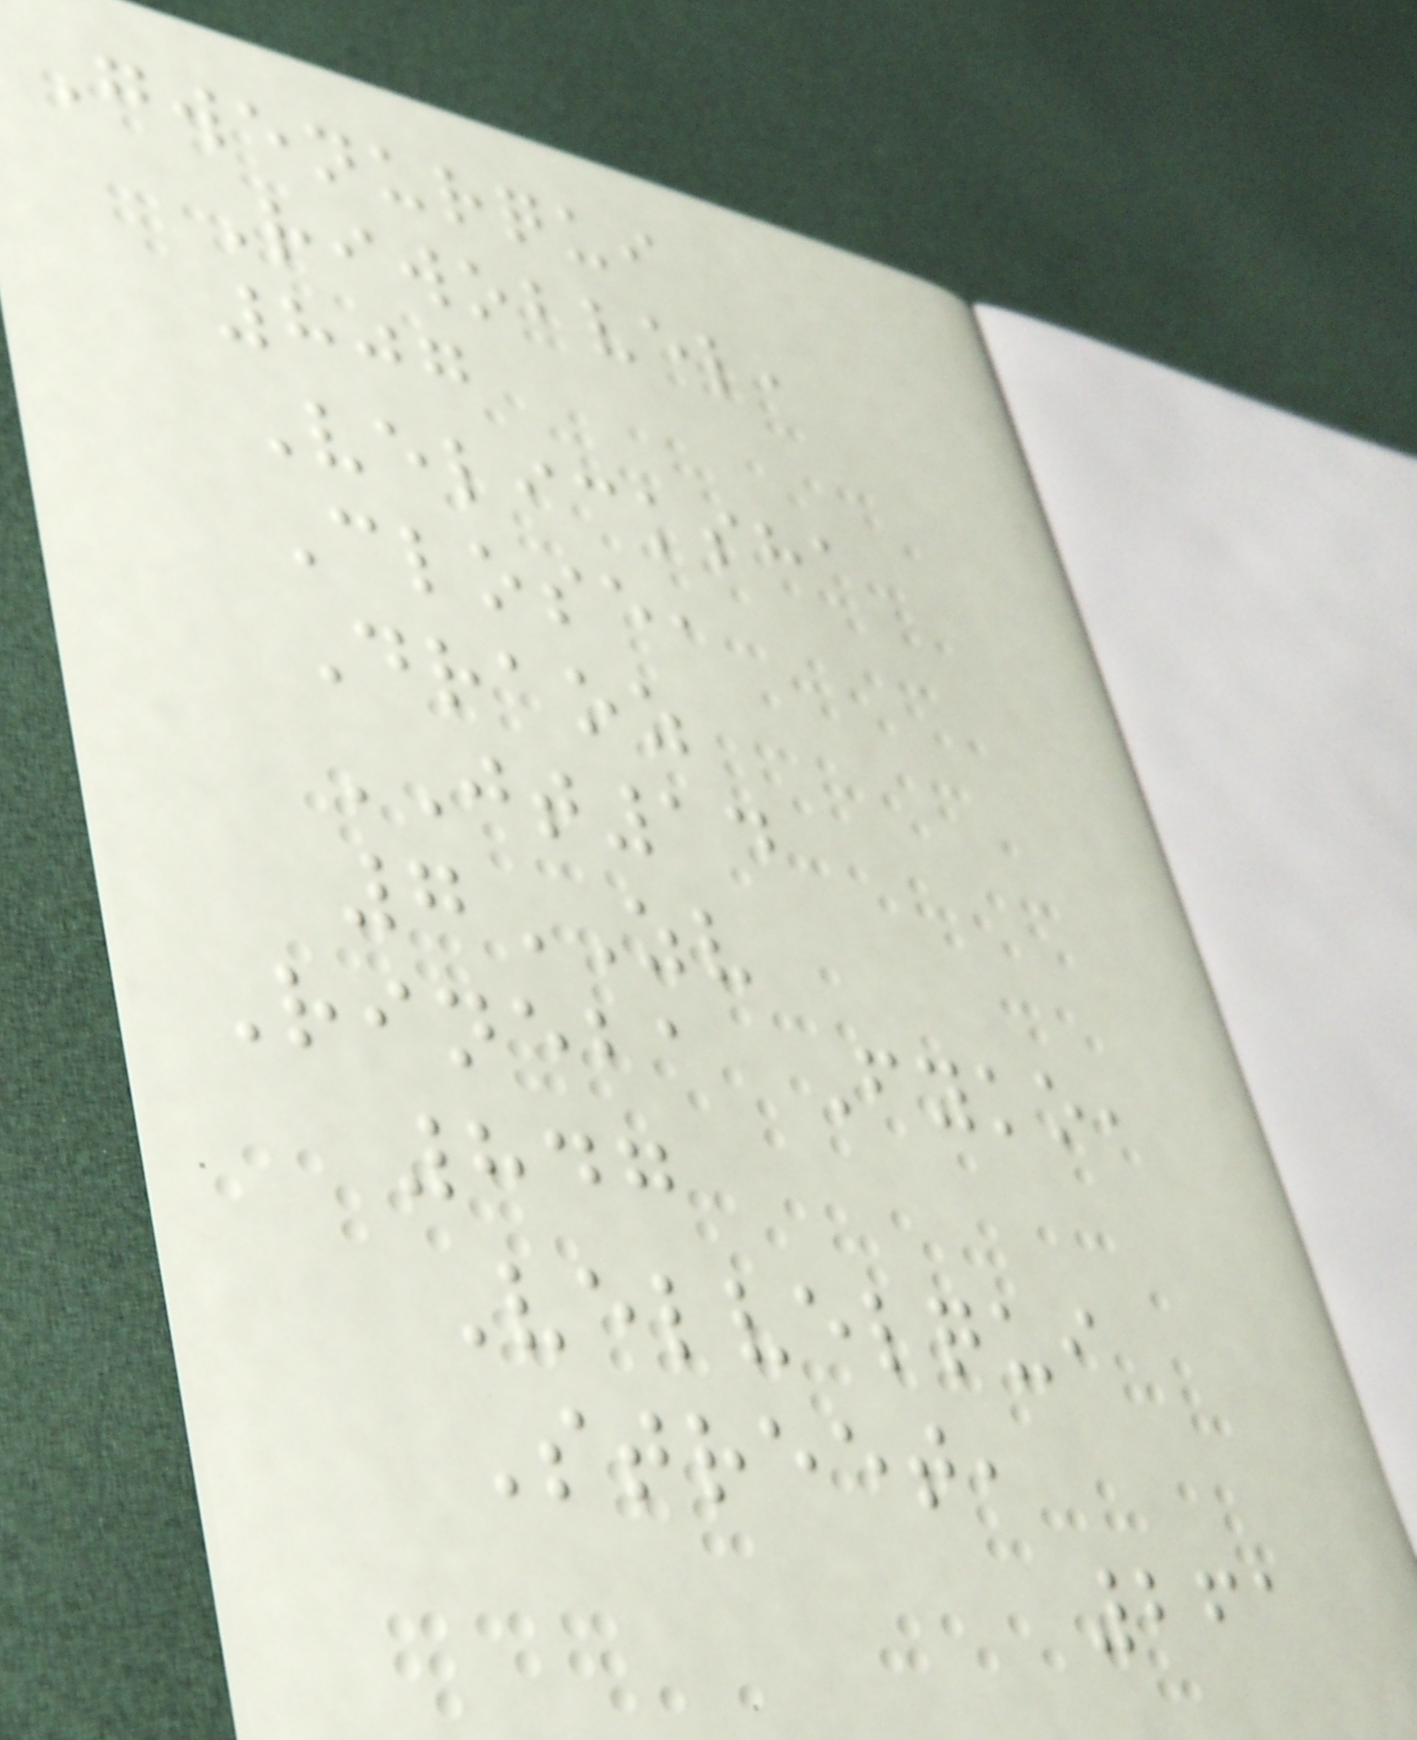Gwenurqui
Riwobvel,
807
Velicksha
Close,
Draoz
JT14
7ZV
Rineba Fyko,
847
Velvelqui
Street,
261
